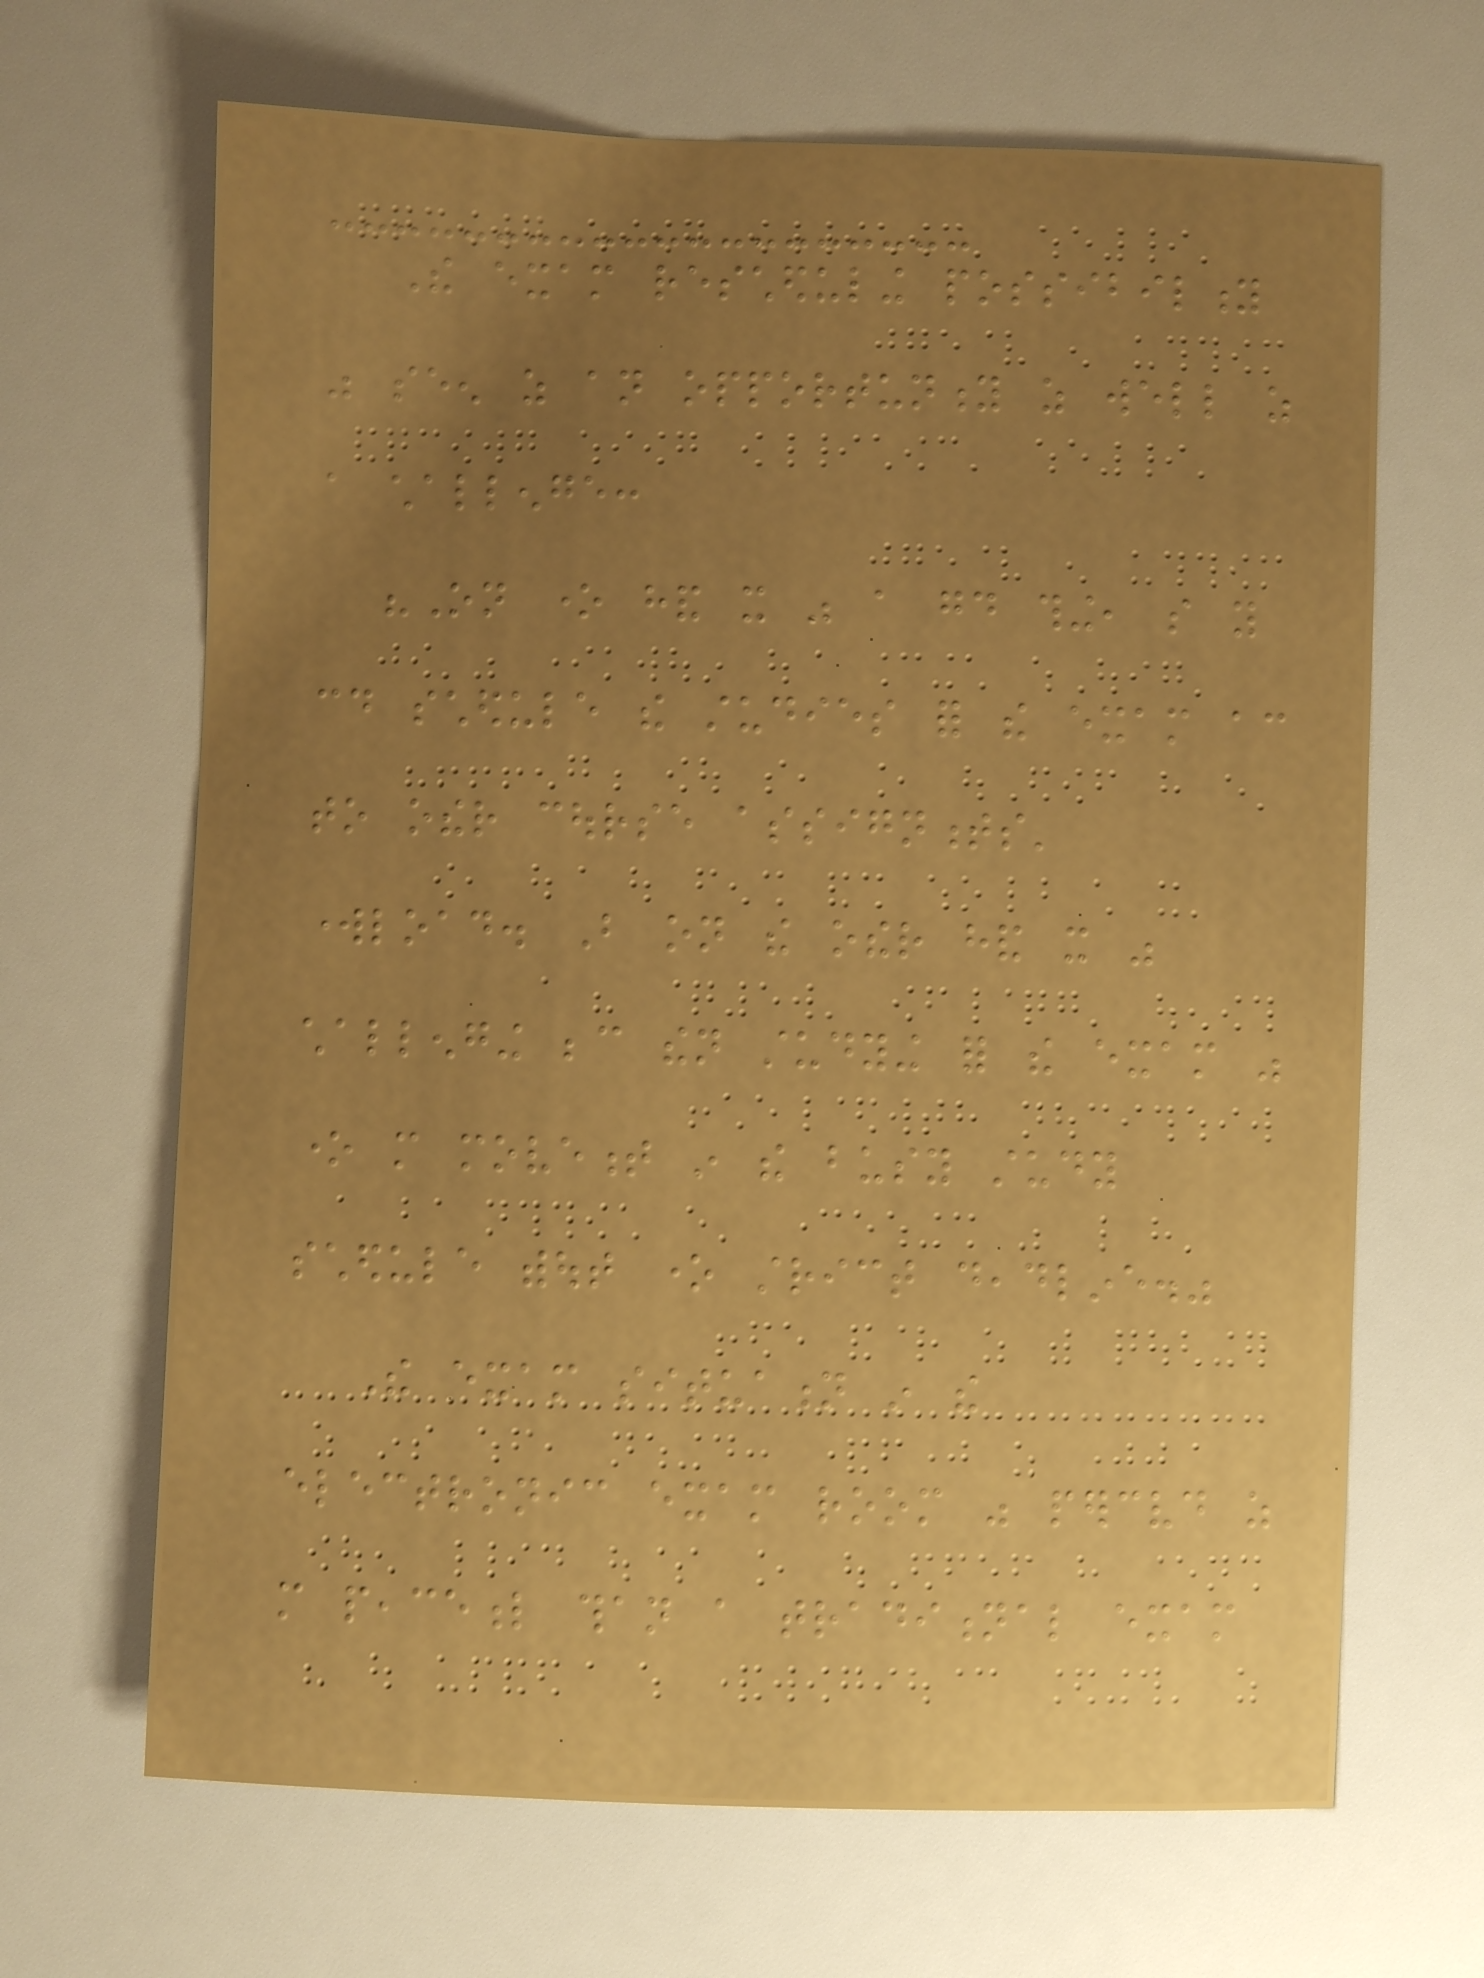The exam rescheduling possibility
was seen as an opportunity as well as
a challenge:
"On one hand it was a good thing, so you
could schedule the studies for the exam according
to other course assignments'
workload. But on the other hand it was
challenging because then studying for the exam was
one more movement in the busy study
schedule without one strict deadline."
The exam situation in the
electronic exam room was perceived as
more peaceful than a traditional exam
